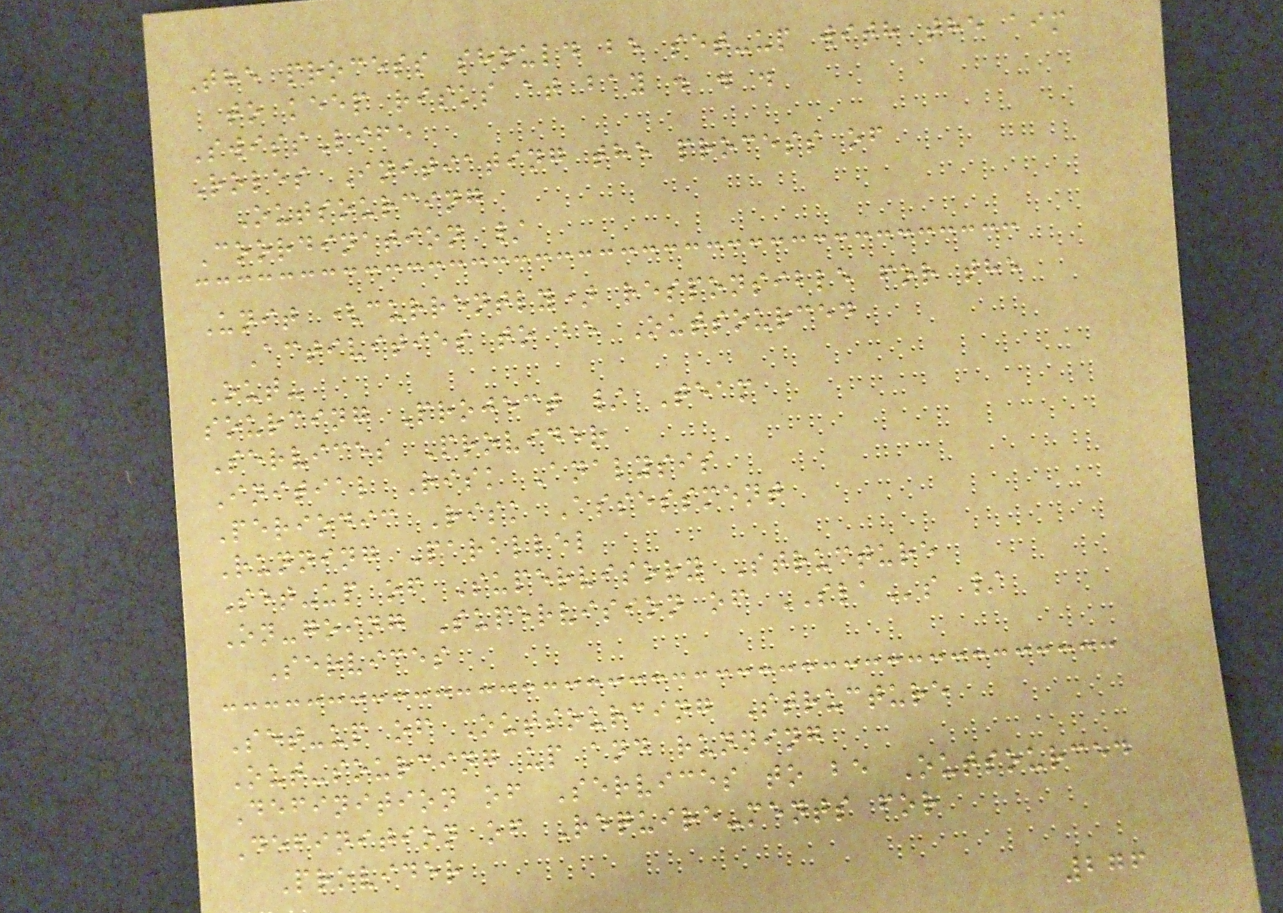The process should be set-up with the aim
to keep risks at bay . . .
SwissLife
Roles Initiating the process of
Outsourcing
Coordination /
Unit (currently) responsible for the
Activities to be Outsourced
Out-
sourcing Project / Team
Services Provider
Initial Risk Analysis
Periodic Risk Assessment
Running Parallel
Set-up of Supervisory Structure
On-going Supervision of SLAs /
Services
Set-up of Outsourcing Structure
Out-sourcing up and running
Definition of Services to be Outsourced
Definition of Require-ments for
Provider
276
